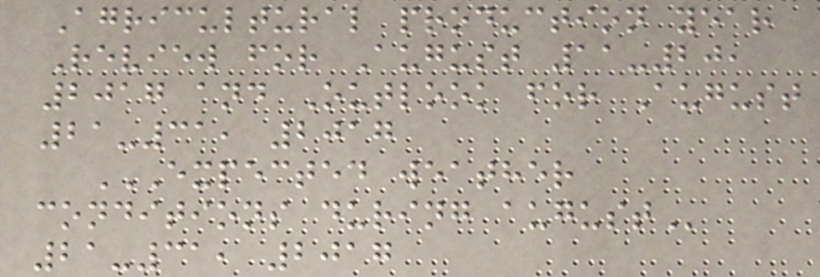Agricultural production year
Review for August 11-20,
2017 and Outlook for August
21-31, 2017
EXPECTED WEATHER
CONDITIONS DURING AUGUST
21-31, 2017
